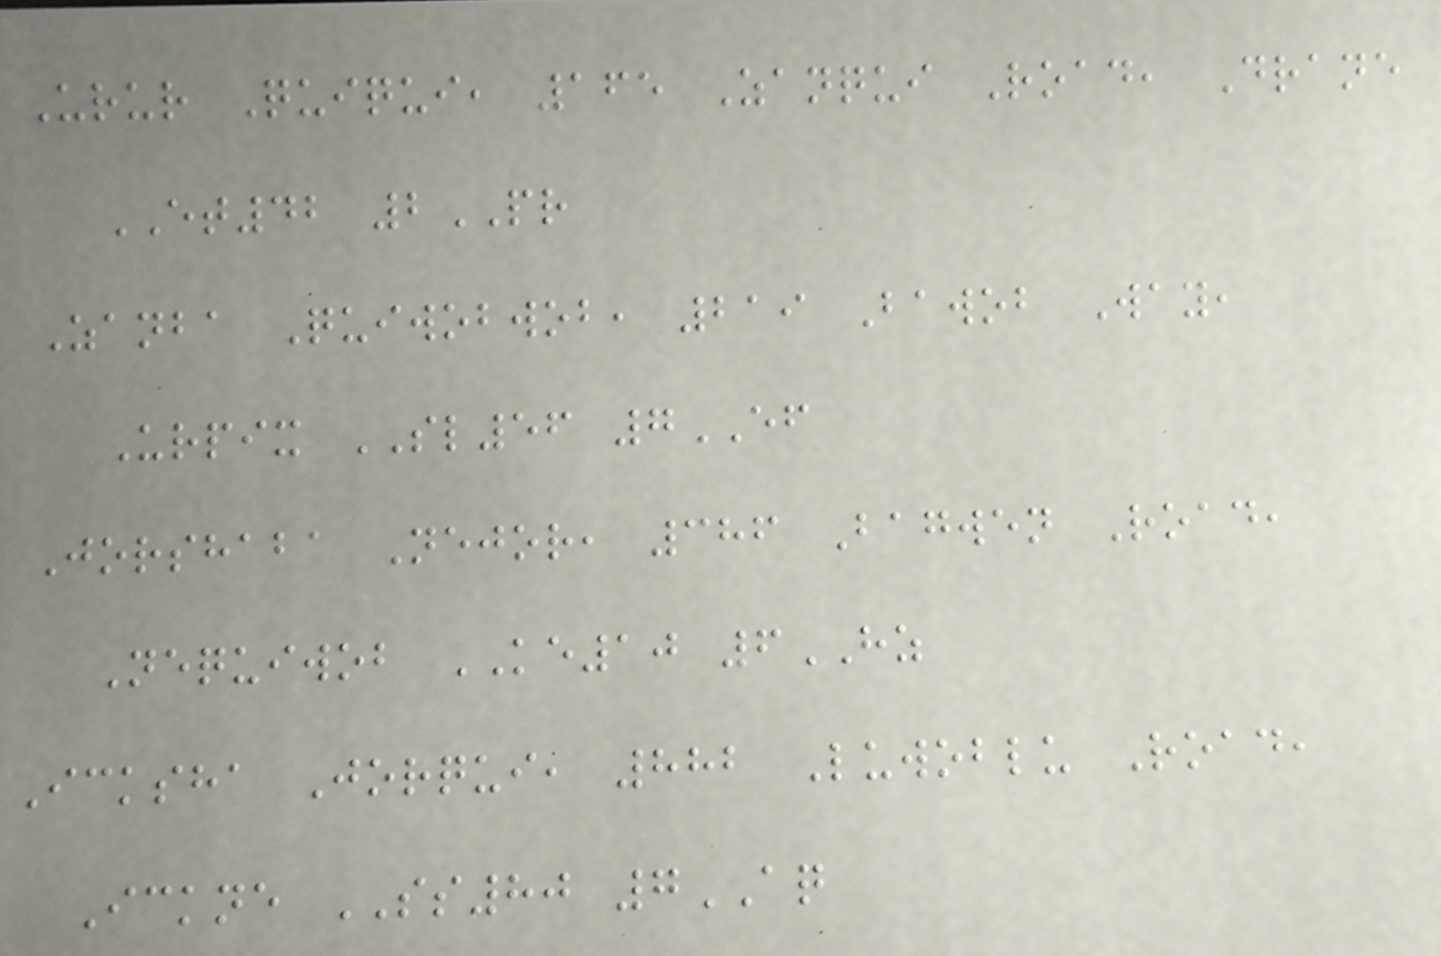Urur Quiqui, 165 Zanqui Road, Drane
ET42 2PR
Zanba Quiwobwob, 219 Bawob Way,
Urpix SL56 7EF
Jorshaba Nejor, 386 Bagwen Road,
Nequiwob KE10 6HZ
Icksha Jorqui, 882 Luwoblu Road,
Ickne SS80 7AQ
